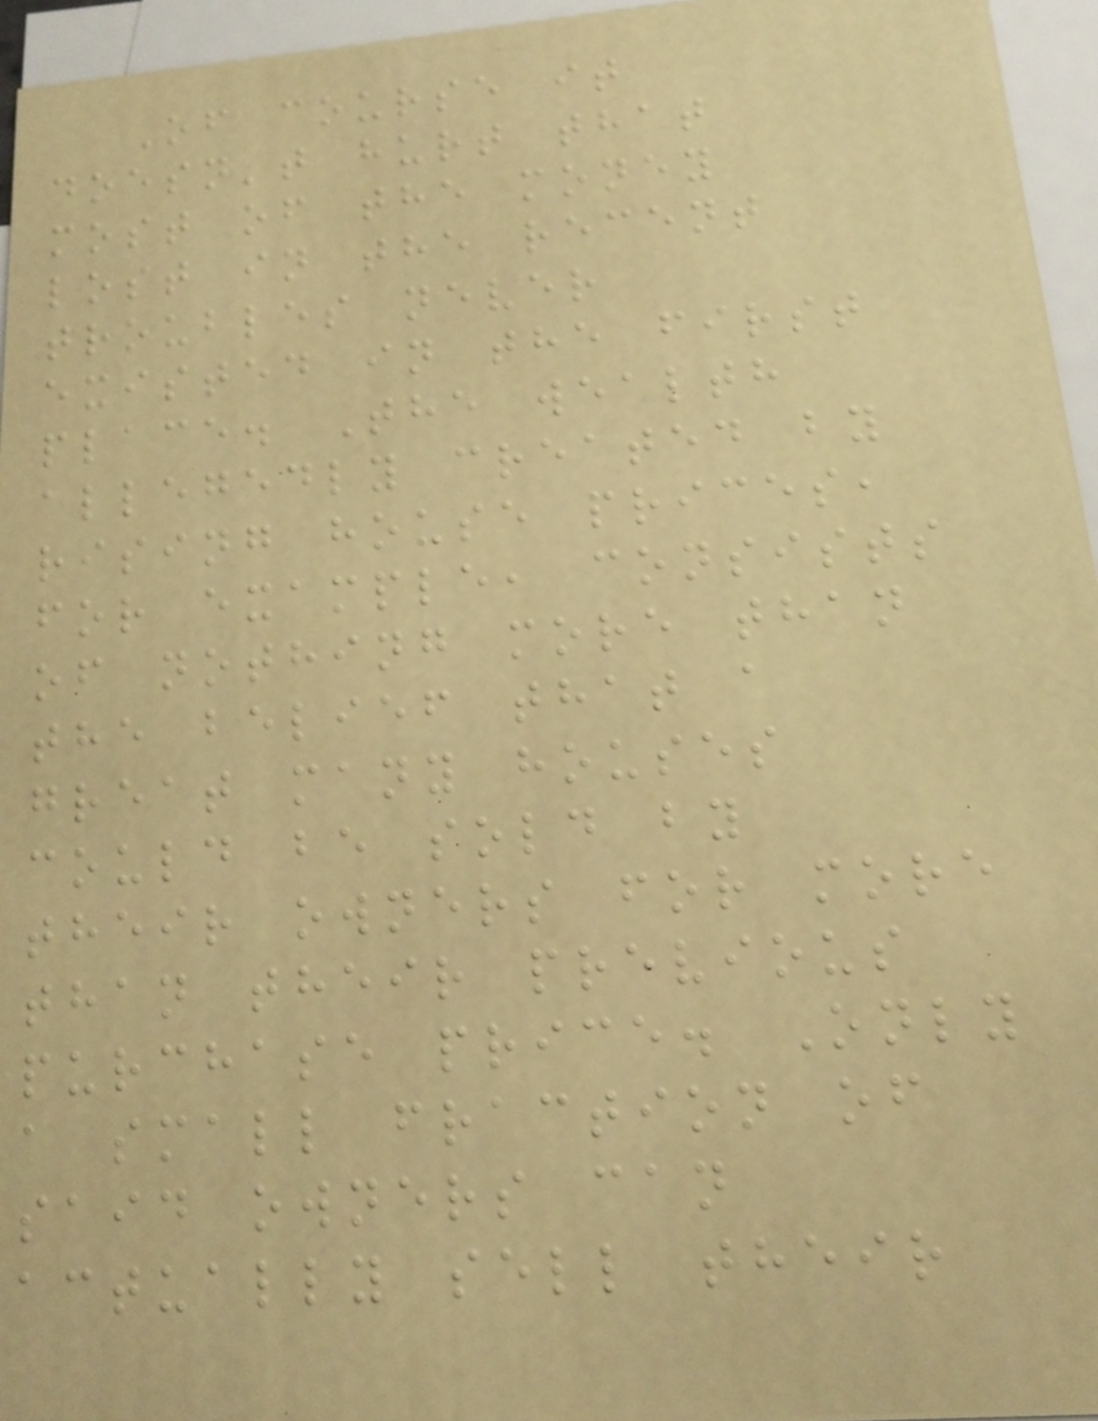Of course it
doesn't hurt that
most of the money
lost in the recent
troubles never
existed in the first
place. The wealth
allegedly created by
rising house prices,
for example, consists
of nothing more than
the belief that a
great many houses
could be sold by
their owners for more
than their previous
purchase price. Only
a small fraction of
said owners can
actually sell their
